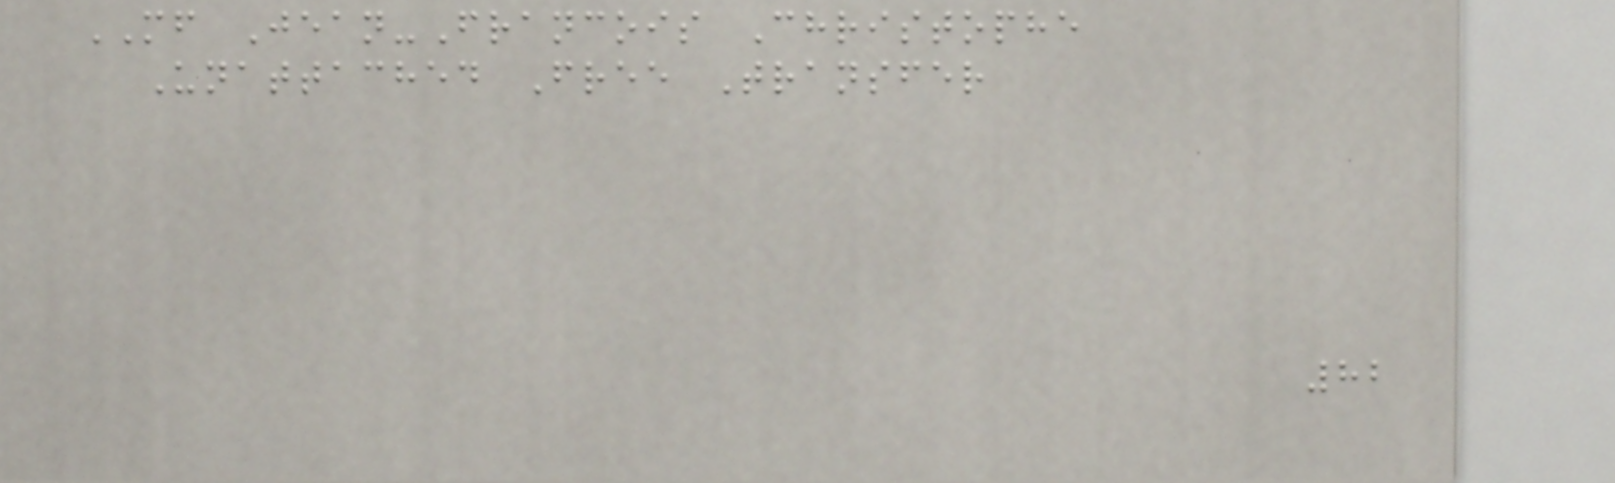MF Jean-Francois Christophe
Unattached Free Transfer
82
